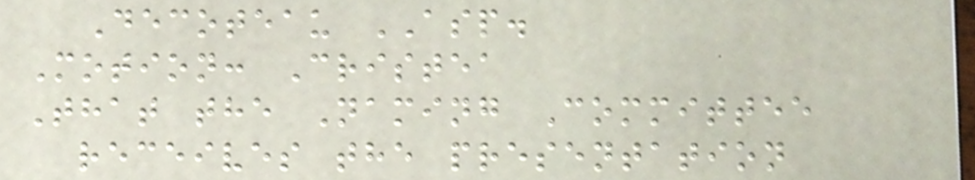Decoteau ASP.
Motion: Cristea
That the Naming Committee
receives the presentation
